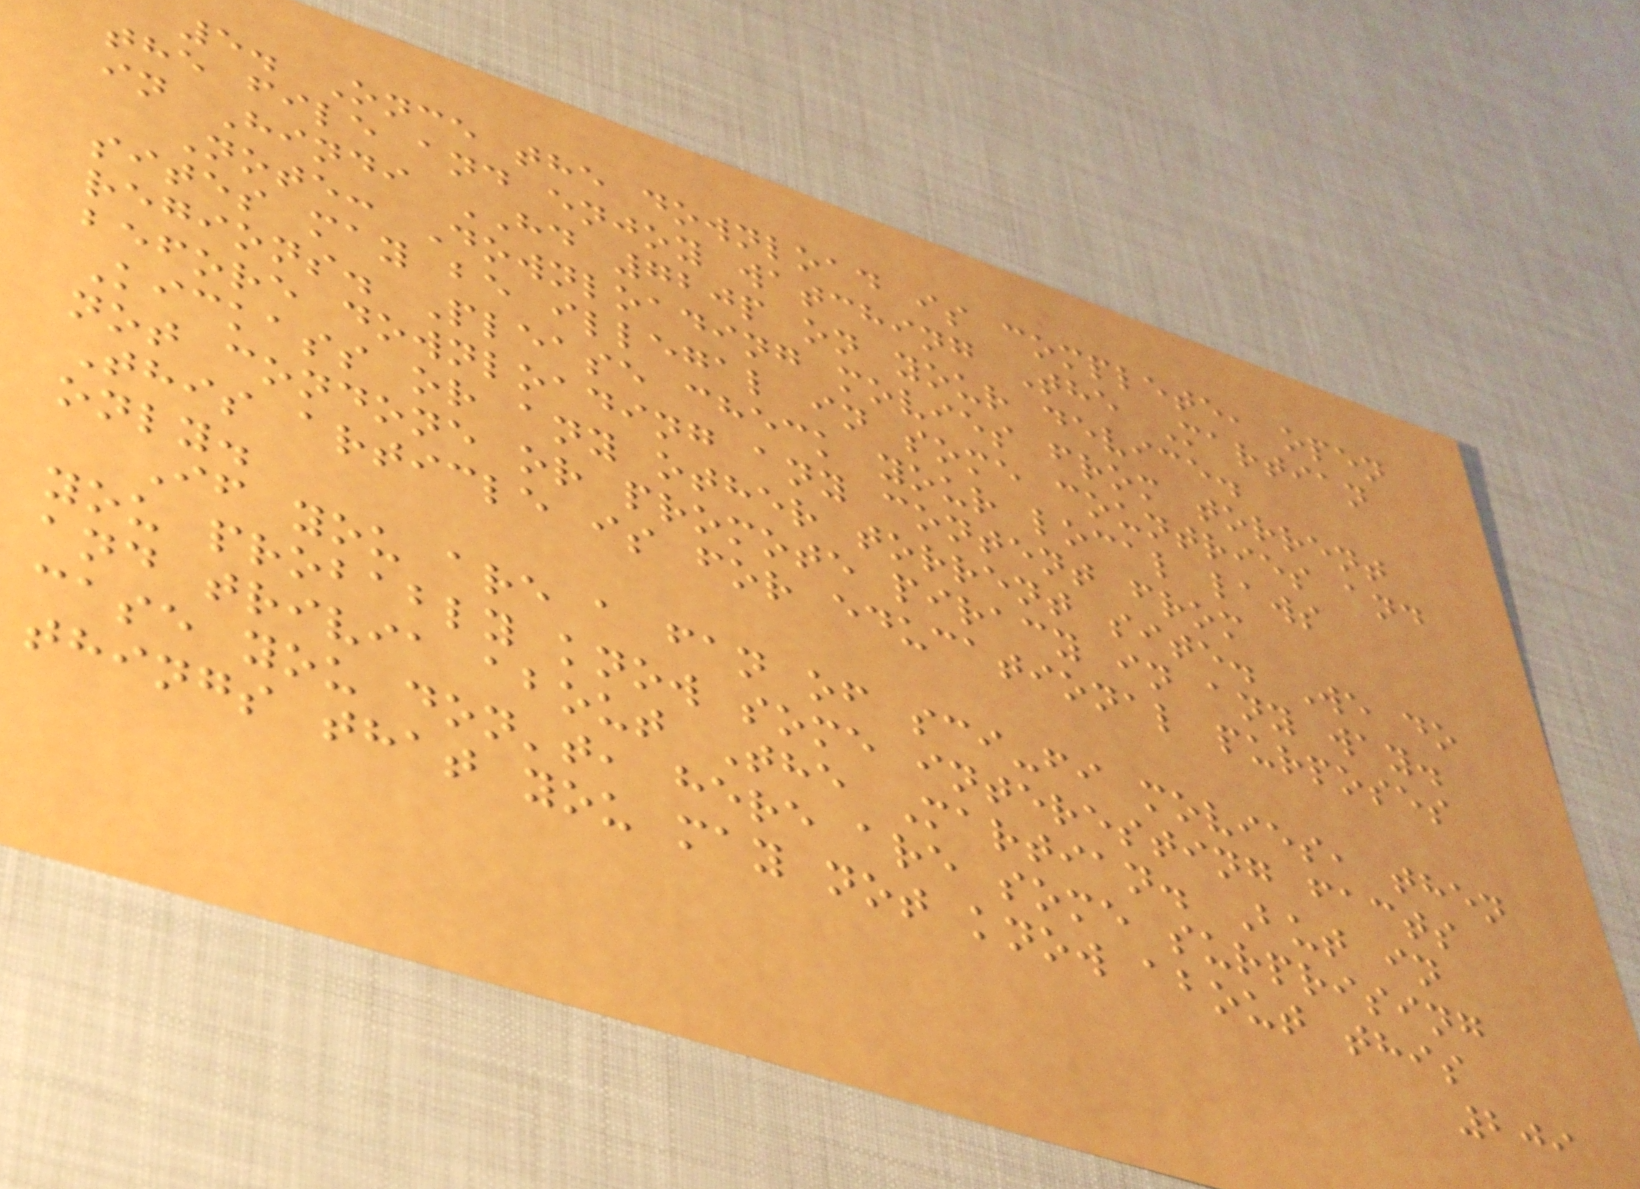5. Once the download is complete, open
the file and enjoy watching The Martian
in Hindi HD 720p on your device.
Note: Downloading movies from torrent
sites may be illegal in some countries and
regions. Please check your local laws
before downloading any content from
Kickass or any other torrent site. We do
not condone or promote piracy in any way.
This article is for educational purposes
only.
If you are a fan of sci-fi movies, then
you probably know some interesting facts
and trivia about The Martian. But in
case you don't, here are some surprising
things that you may not know about this
209
